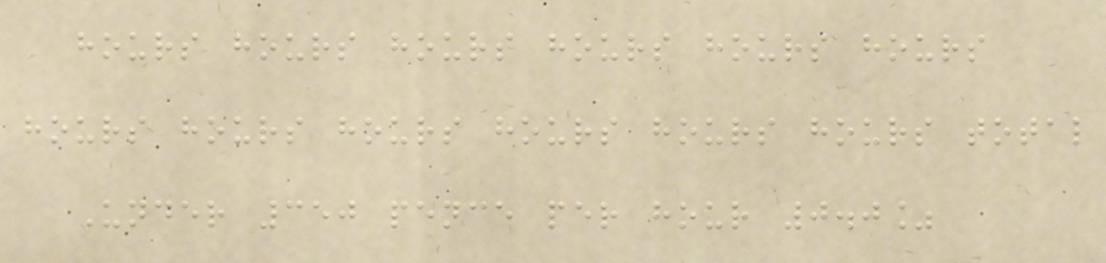hours hours hours hours hours hours
hours hours hours hours hours hours total
Under 350 pence per hour 0.0%
